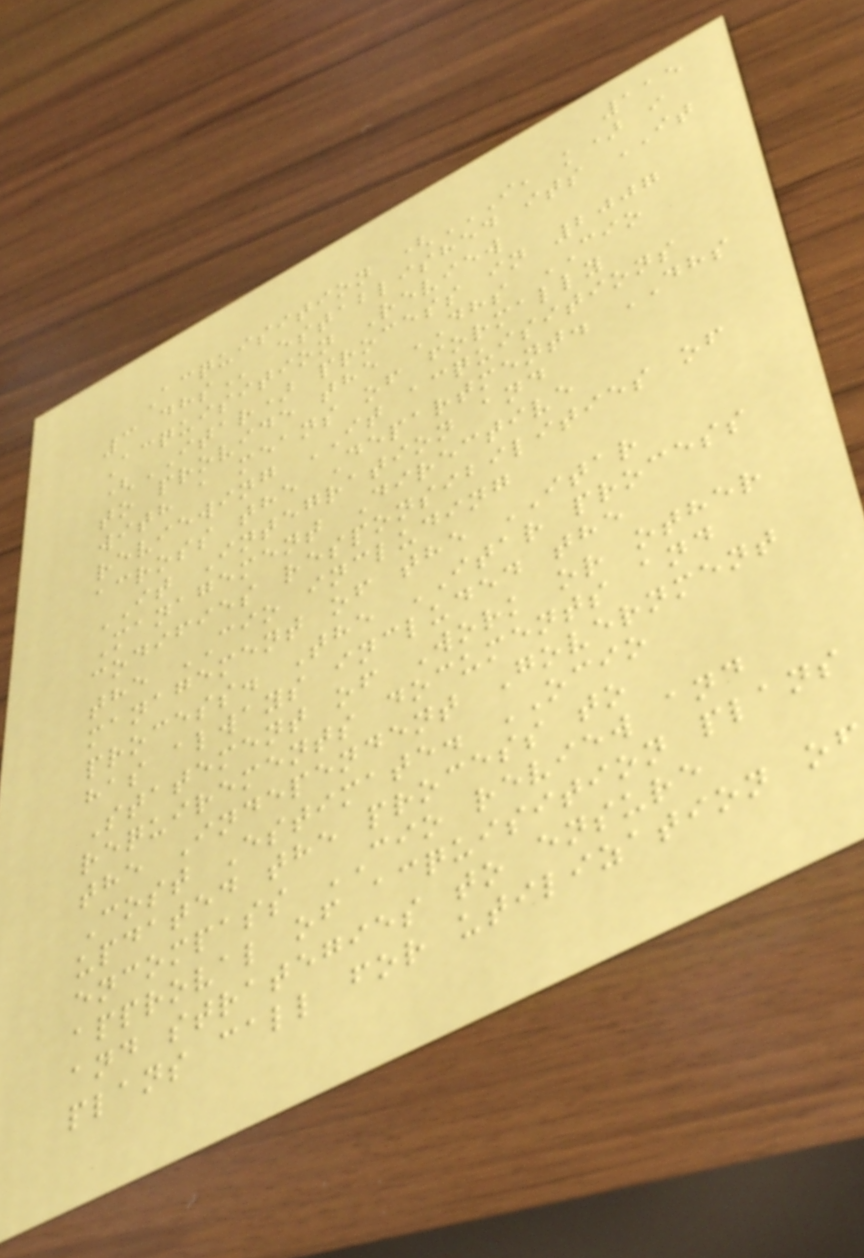115
Acquisition (I, K) I
3 DHS established its IT
Acquisition Review
(ITAR) process in 2007
to provide the DHS CIO
with a means of formally
reviewing IT acquisitions
across the Department. DHS
IT Integration and
Management Directive
codifies responsibilities of
the CIO including
management of the ITAR
process. The ITAR process
has always included the
Statement of Work or other
requirements documents and
the Independent Government
Cost Estimate. OCIO
updated the process to
encompass CIO review and
approval of acquisition plans
and strategies to ensure
plans call for utilization of
